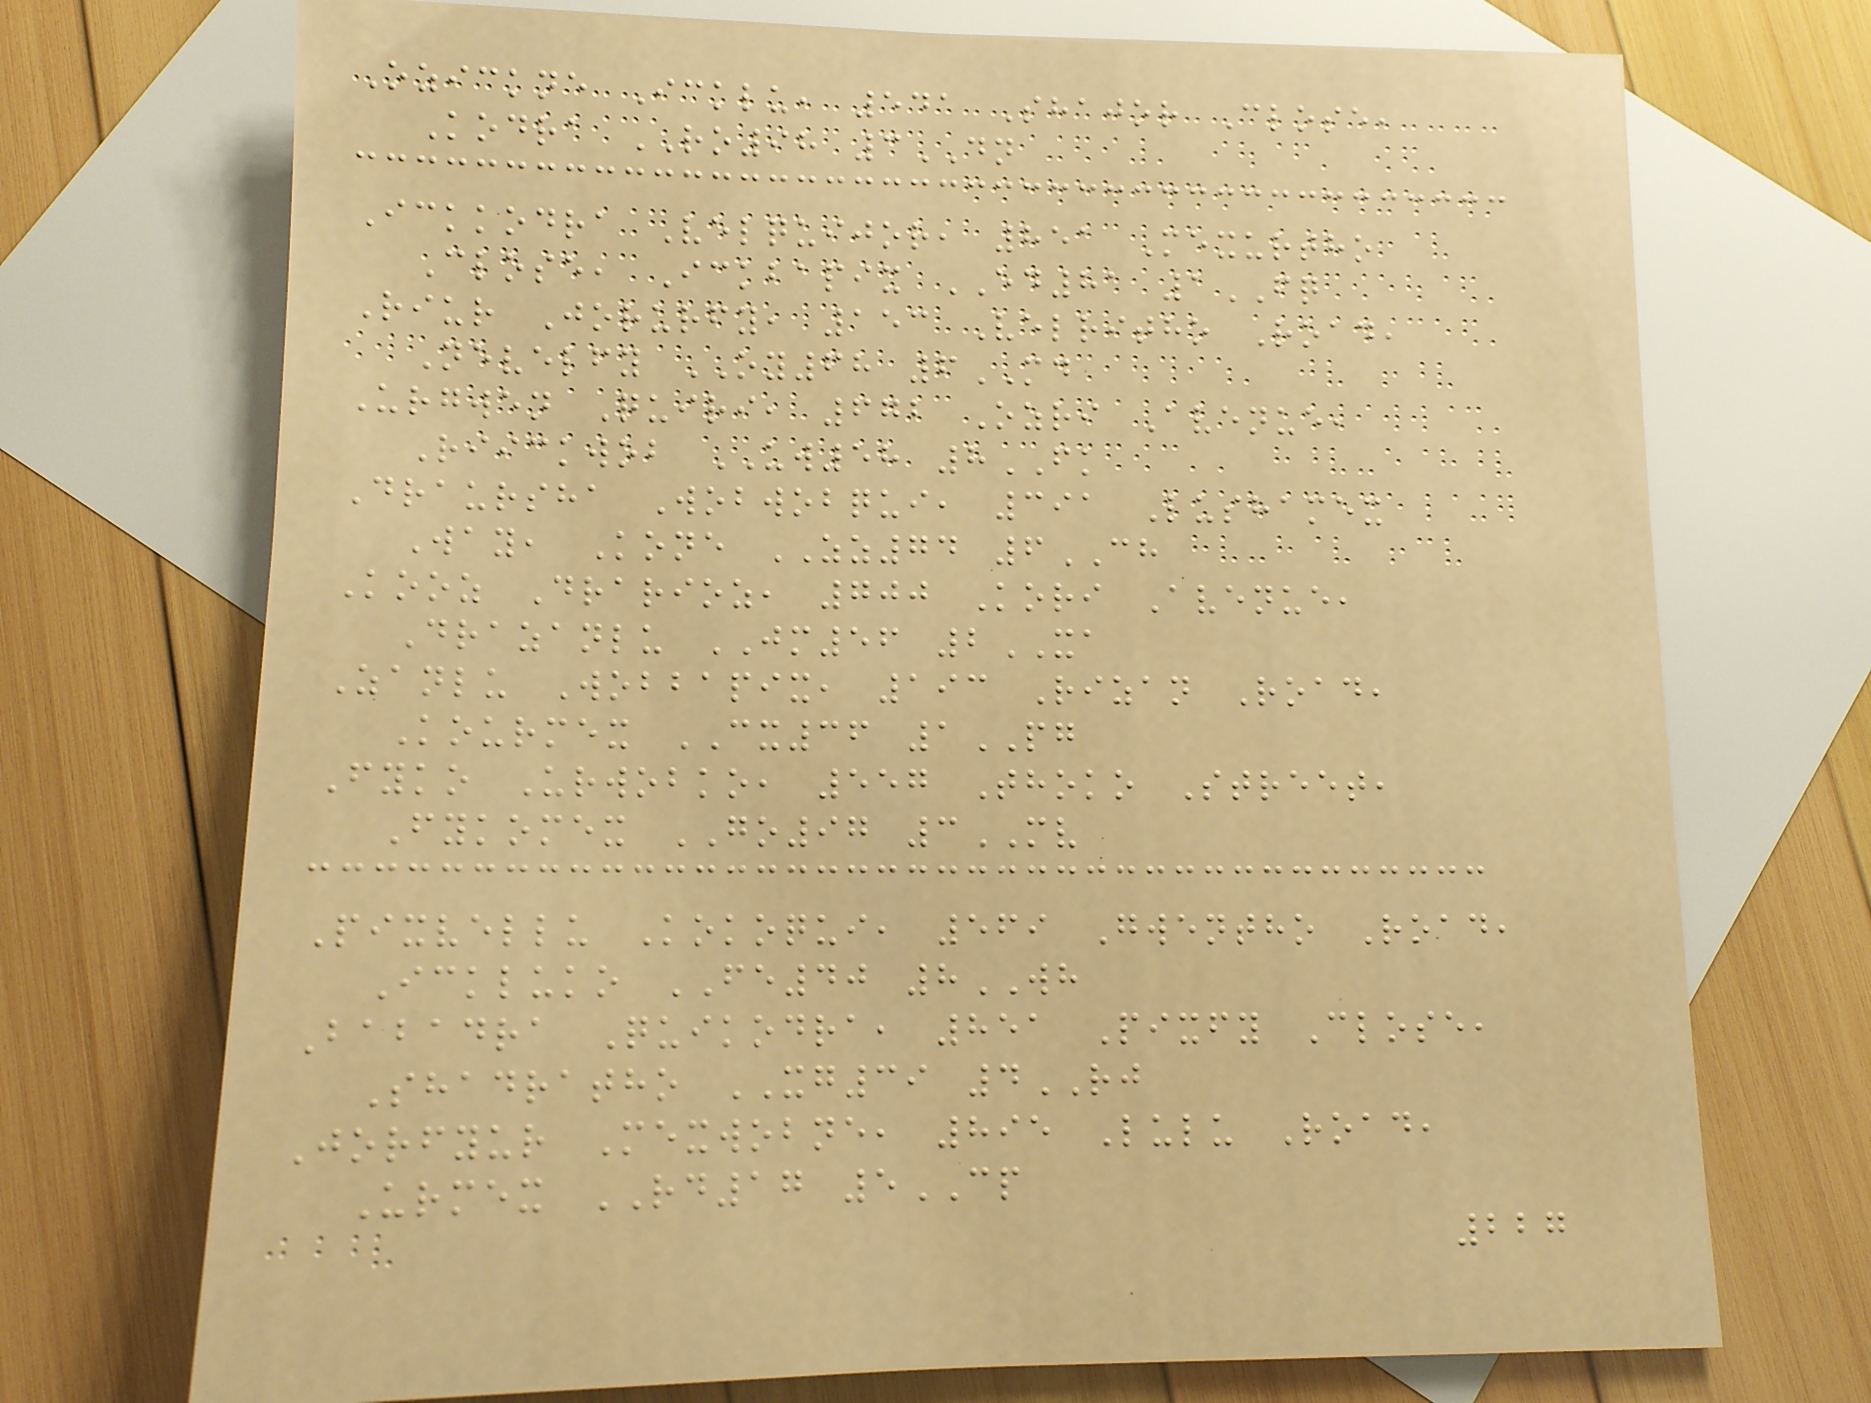Ozickne Icklu, 541 Shajor Close,
Kodra RO98 3DN
Ickkodra Velquijor, 851 Mexurtho
Close, Ickbapix ED81 1FQ
Riur Jorurfy, 153 Velritho Road,
Nevelfy OY68 6MD
Urgwen Quiri, 672 Ozri Avenue,
Riickwob UW58 8FK
Draursha Wobwobqui, 391 Lushamex
Way, Kone ZZ74 6CH
Kooz Drarioz, 700 Kori Avenue,
Drazanlu JM56 2XA
Zanlu Wobbapix, 193 Rizan Road,
Kourmex CX36 1PG
Fyko Urwobko, 557 Thoko Street,
Fykomex GO97 3MV
Pixvellu Kokoqui, 569 Gwentho Road,
Ickluko FE40 8WH
Babadra Quikodra, 851 Pixfy Close,
Shadratho XG39 4RJ
Jorfyur Mexwobne, 895 Lulu Road,
Urmex RD17 5CP
227
